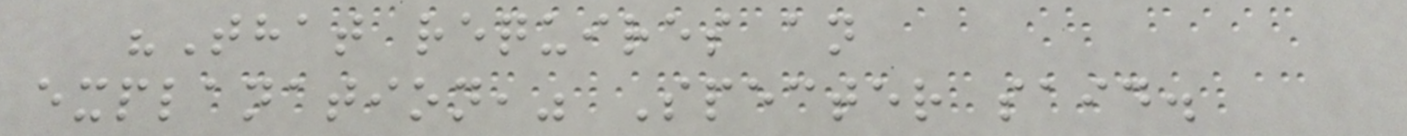"That requires an
explanation," Specter said.
